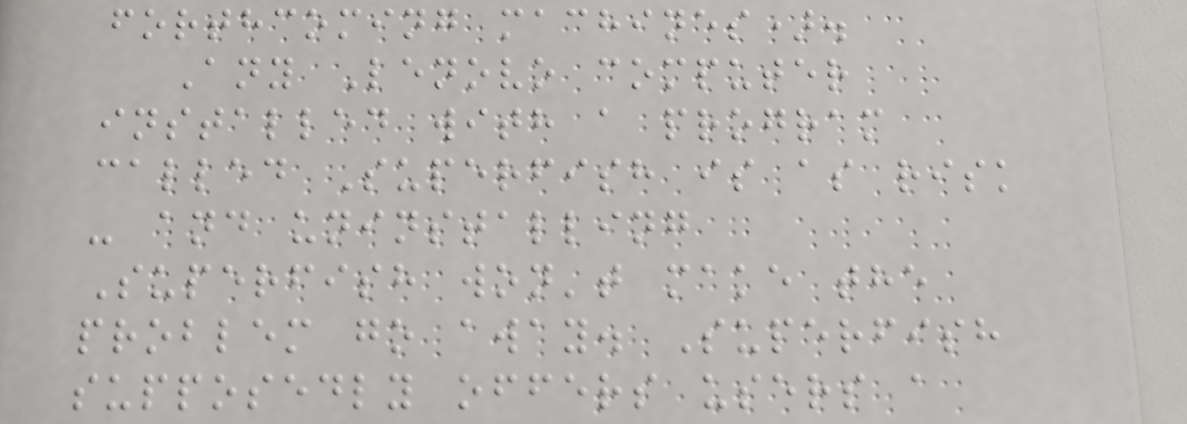forthcoming machines).
Any Lenovo computer
installed with a program
called Superfish is as risk
- and uninstalling
Superfish won't make the
problem go away. Superfish
supposedly offers users a
